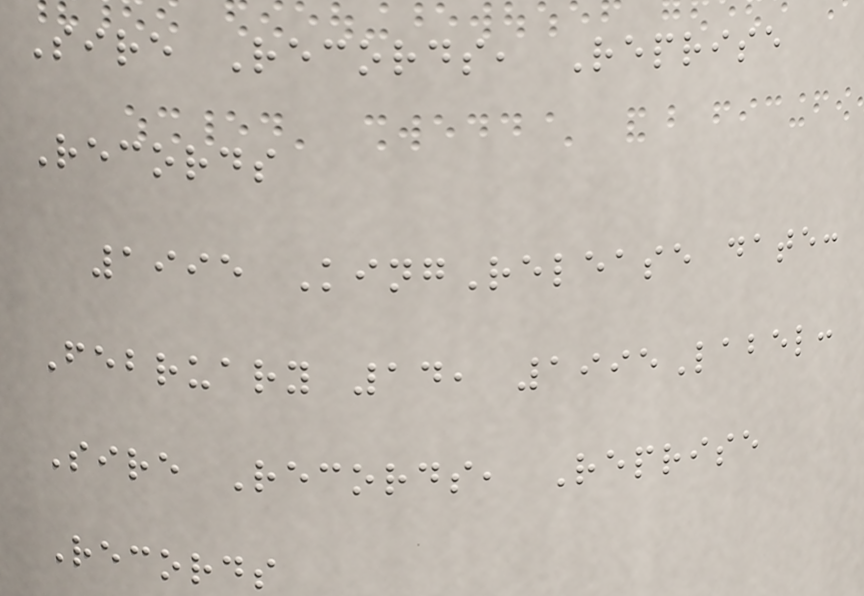Sire Records, Reprise
Records
1995 KingRelease date:
February 14, 1995Label:
Sire Records, Reprise
Records
